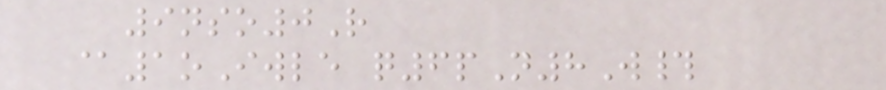9nso0R
@1oIwle q6pN8W#
